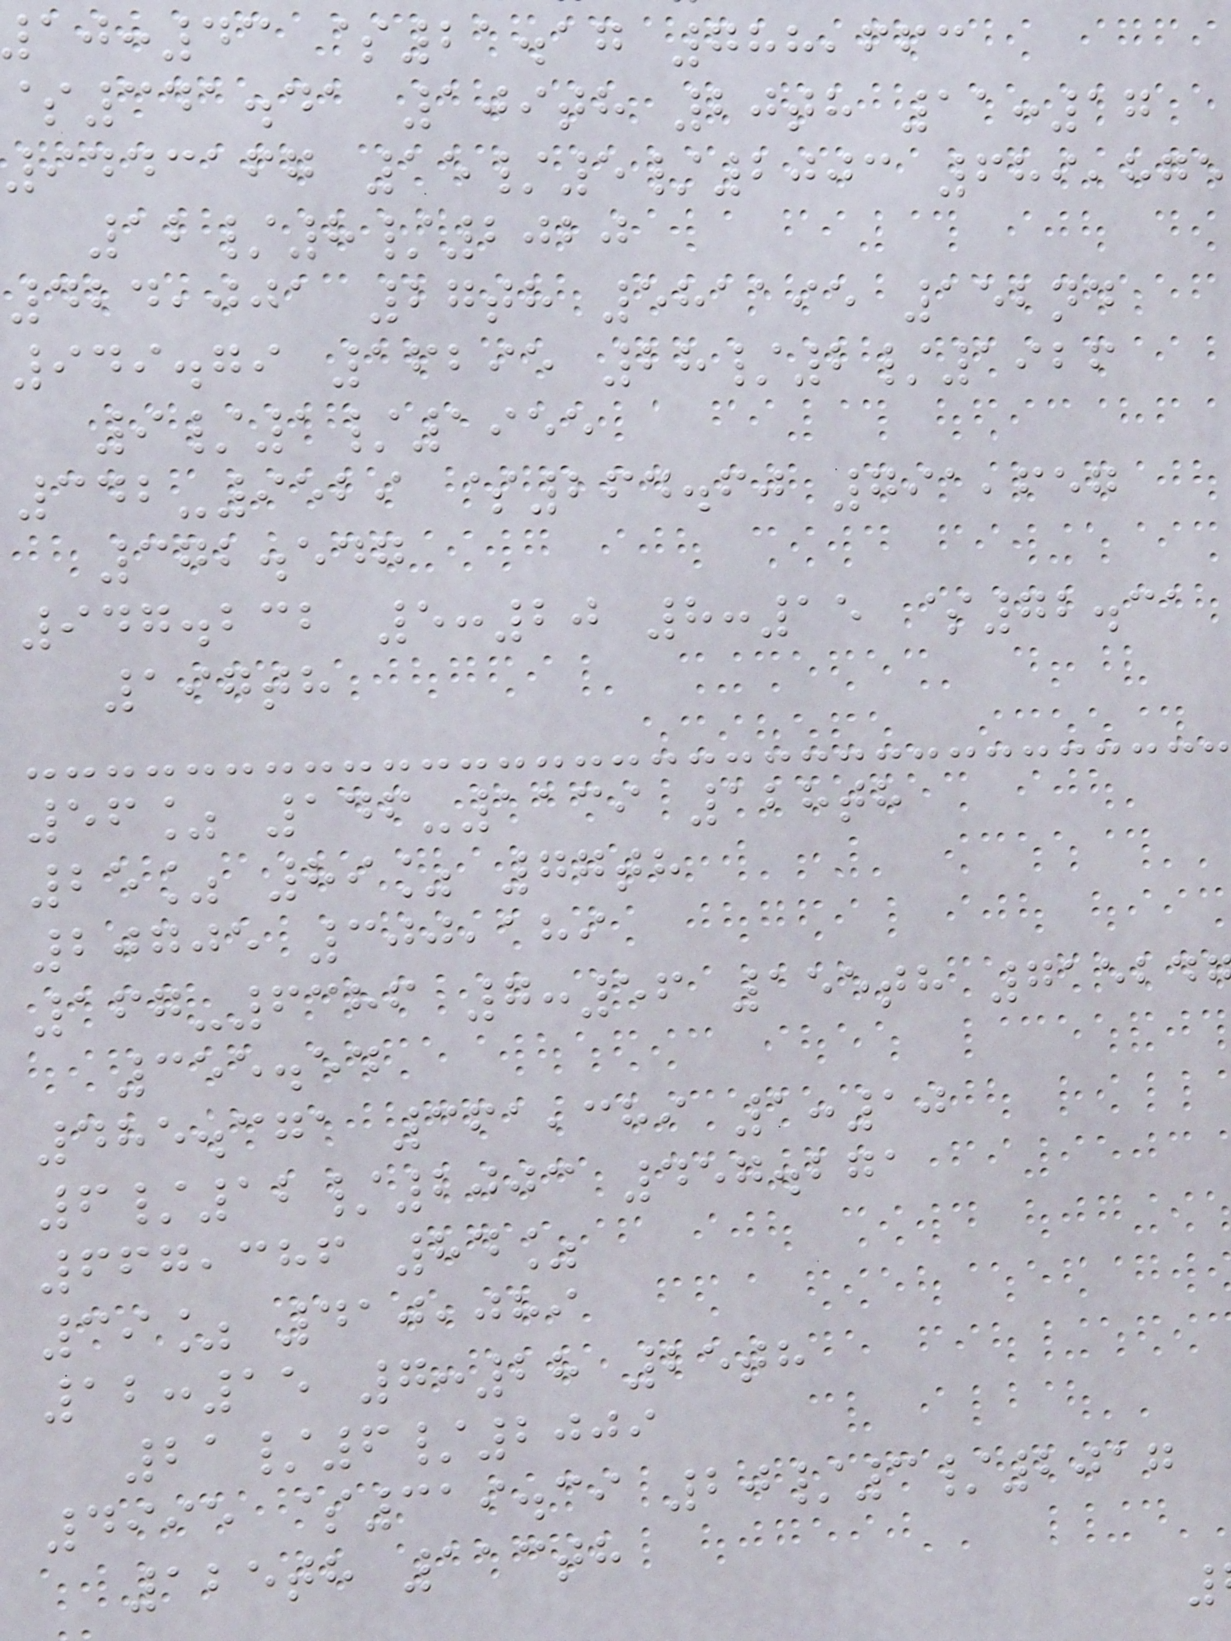:43 $21.17 788,663
$341.41 109th 20th 11:17
9443167 15/5/2003 689,875
12/8/2020
424,001 27th 581195 152nd
949.79 16295 28/2/1926
9/1/1955
342-9529 $264.60 791,657
372.547
947.232 5:20 8:15 $72.31
197th
56% 146-1139 128th
25% 89% 77th
20705 300,189
167-6386 7:56 155th 71524
355.54
485.371 361,389 1:10
6/12/2003 457.271
667,386 84%
39% 410,089
12:15 7:28 25th
21/6/2009
4995 $319.39 20/3/2017
125th 113th
